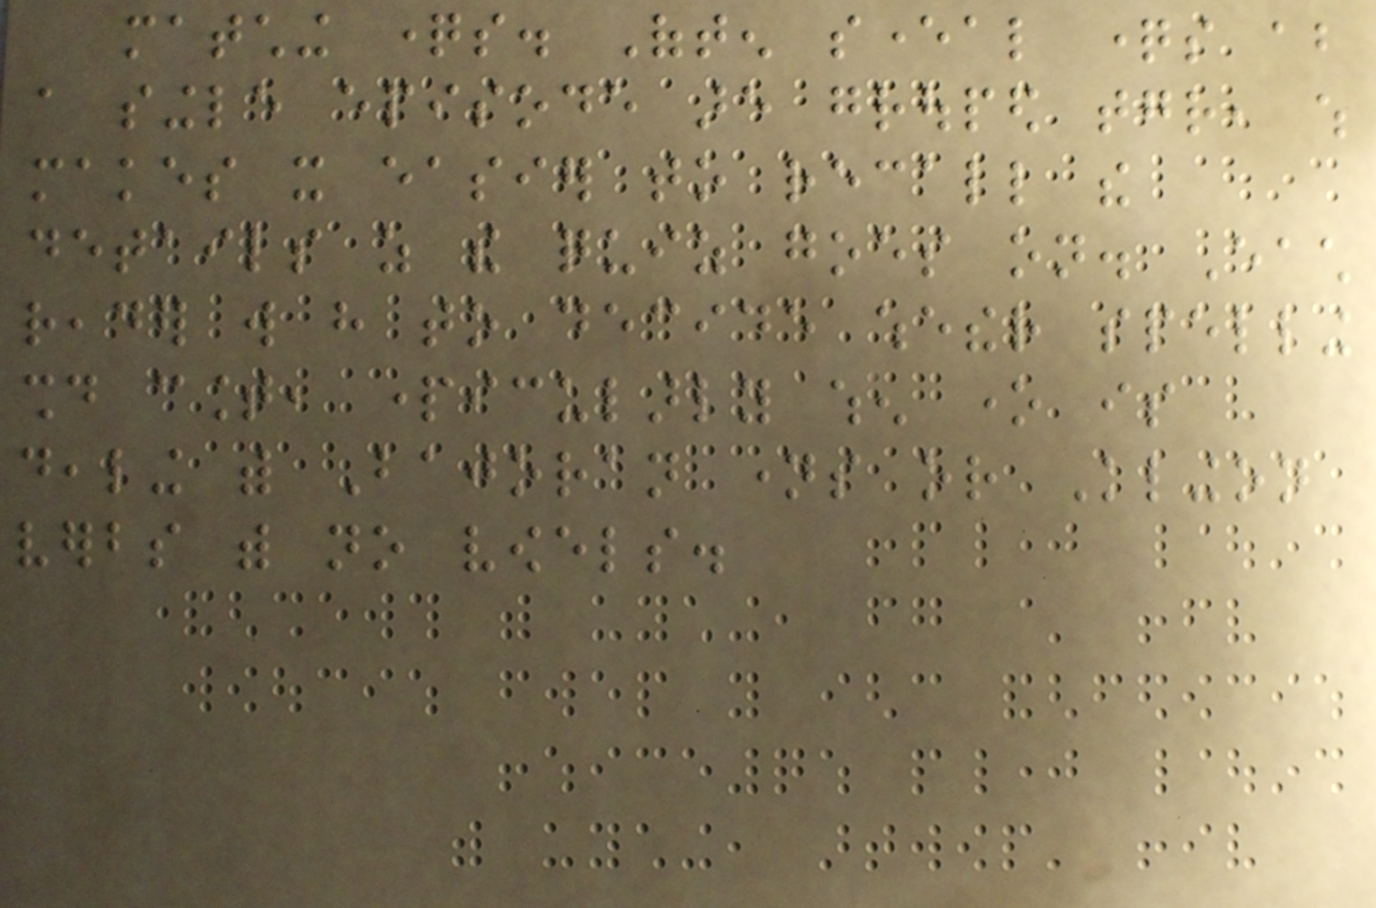matching questions. Often several questions about
a single episode are grouped together, which
makes it easier to recall the
details as the quiz goes on. Each
reader will have to decide whether spelling
should count, particularly when one is
dealing with Bajoran names or Klingon
verbs with no vowels.
